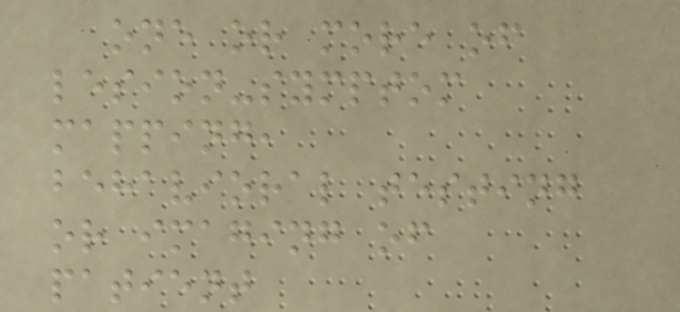one or more of
lesion-symptom
mapping,
behavioral testing
or imaging of
patient
